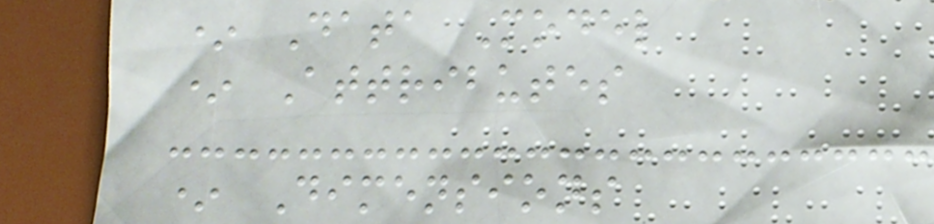* Data Model
* Attributes
* Dimensions
